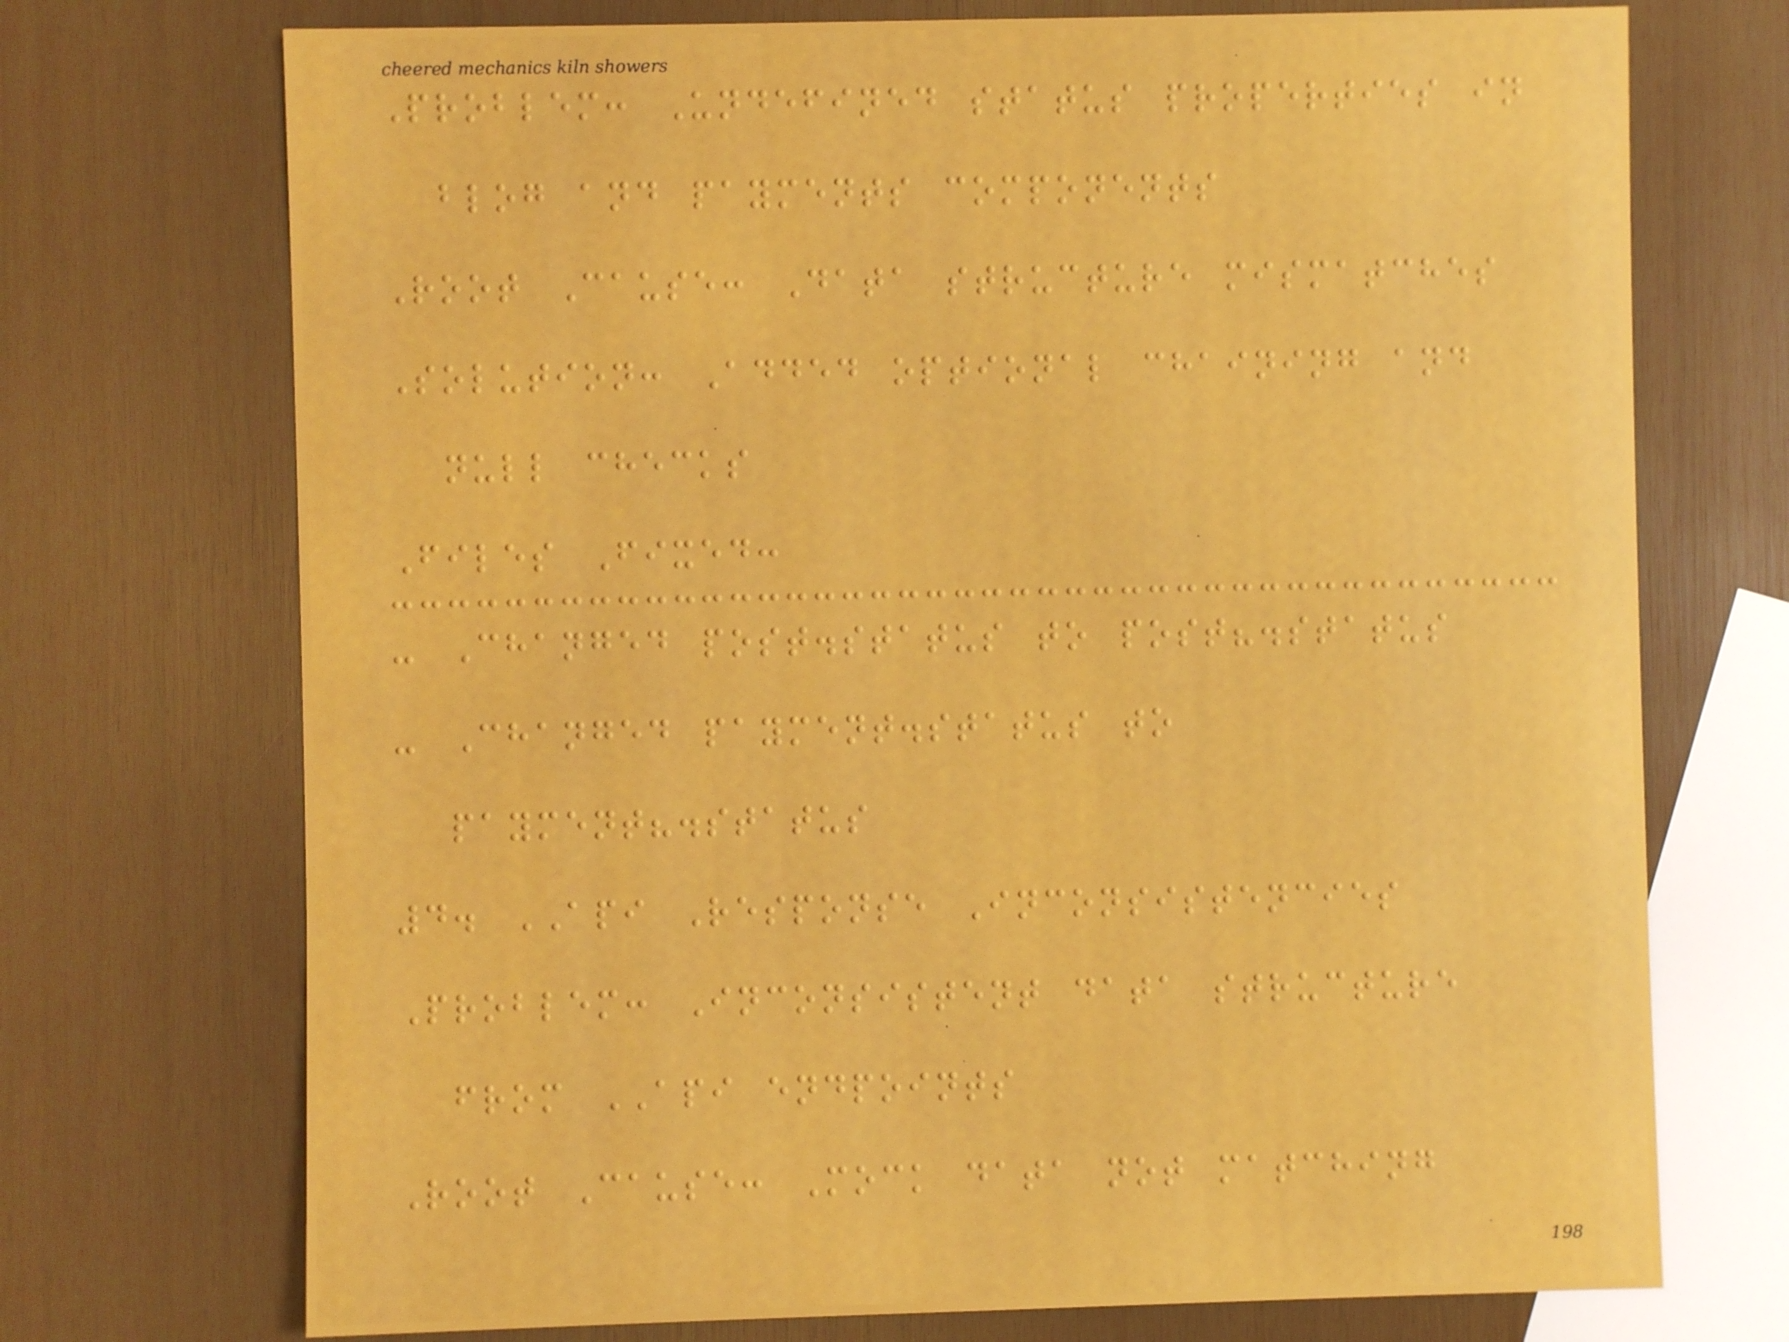Problem: Undefined status properties in
blog and payments components
Root Cause: Data structure mismatches
Solution: Added optional chaining and
null checks
Files Fixed:
- Changed post.status to post?.status
- Changed payment.status to
payment?.status
4. API Response Inconsistencies
Problem: Inconsistent data structure
from API endpoints
Root Cause: Mock data not matching
